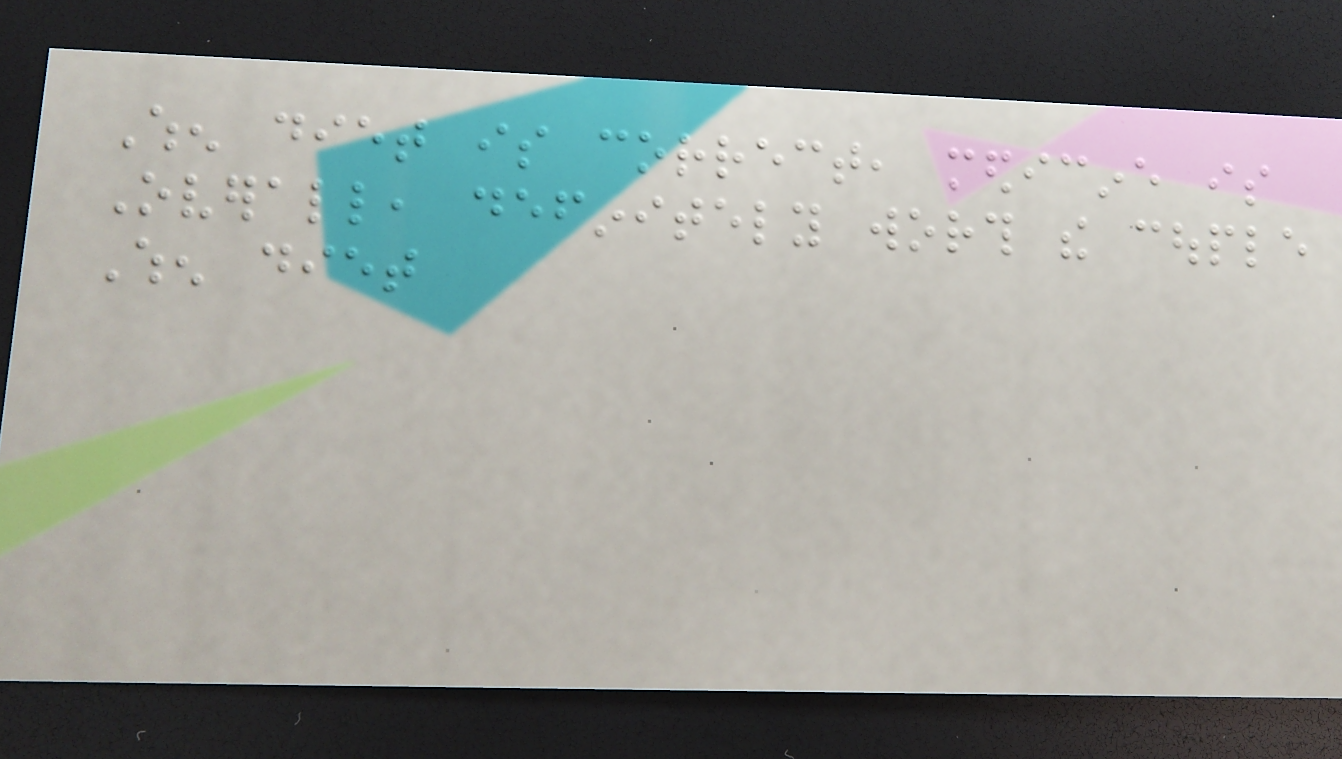When diet is correct, medicine is
Overall, definitely worth the couple
When diet
